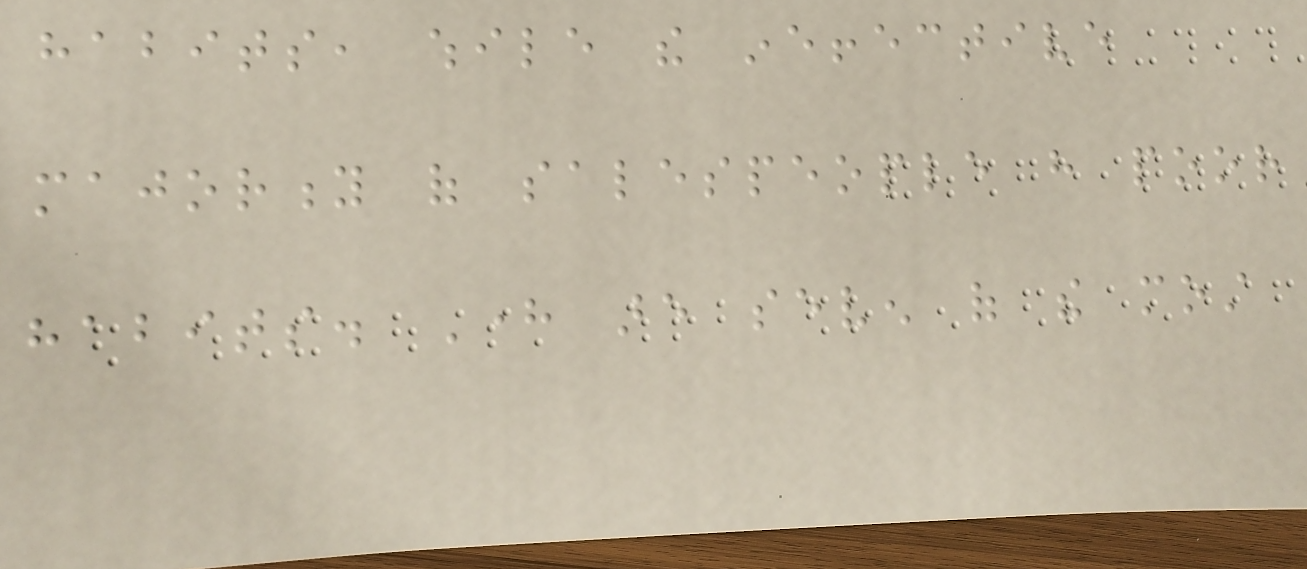habits, while the ineffective
majority of salespeople have poor
habits. Here are seven of the most
